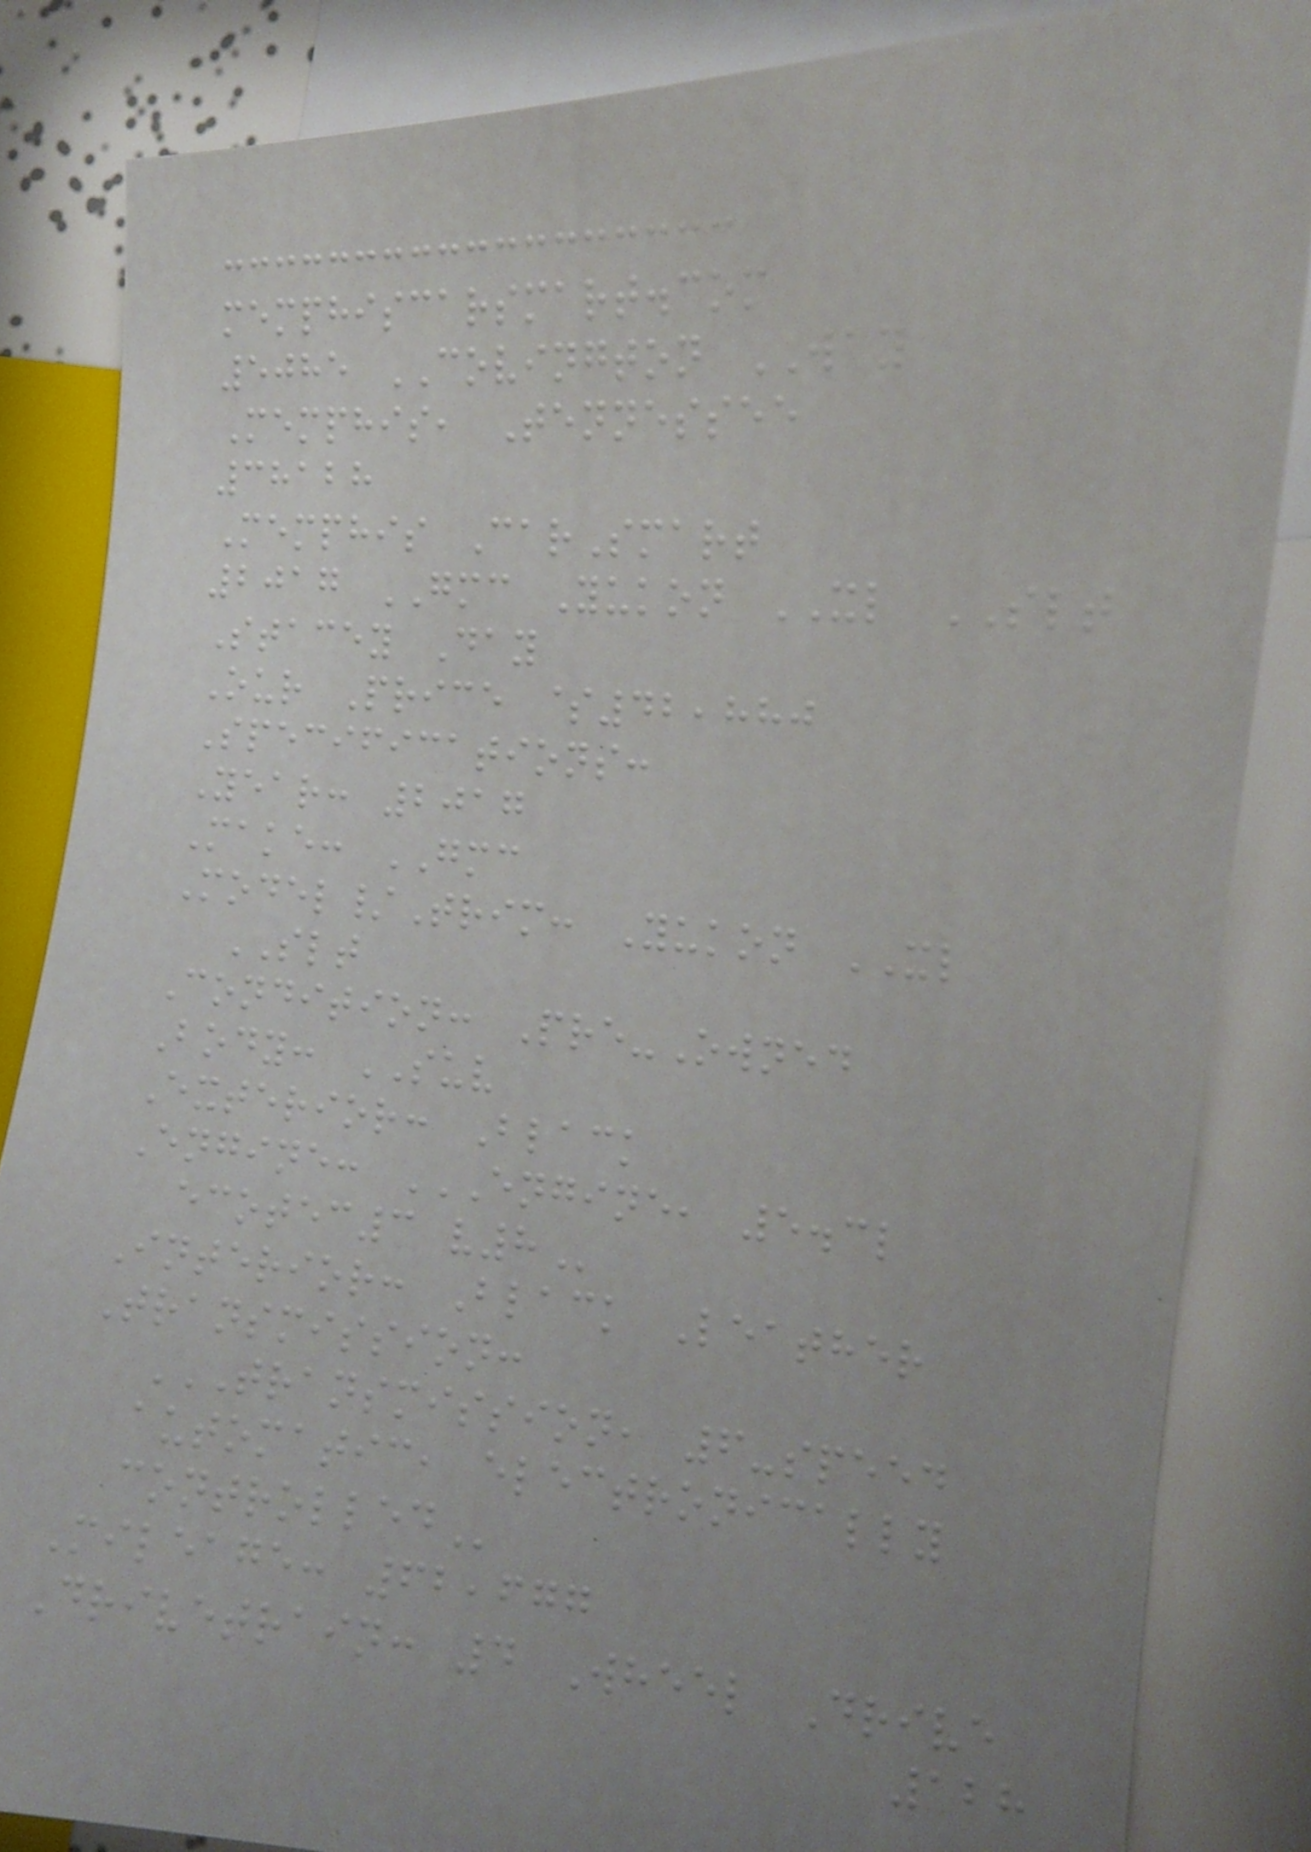memphiscarsmart.com
5085 COVINGTON WAY
Memphis, Tennessee
38128
Memphis CarSmart
2017 GMC Yukon XL SLT
Stacey Day
Our Price $42,880
Specifications:
Year: 2017
Make: GMC
Model/Trim: Yukon XL
SLT
Condition: Pre-Owned
Body: SUV
Exterior: Black
Engine: ENGINE, 5.3L
ECOTEC3 V8
Interior: Black Leather
Transmission:
TRANSMISSION, 6-SPEED
AUTOMATIC, ELECTRONICALLY
CONTROLLED
Mileage: 62,677
Drivetrain: 4 Wheel Drive
128
